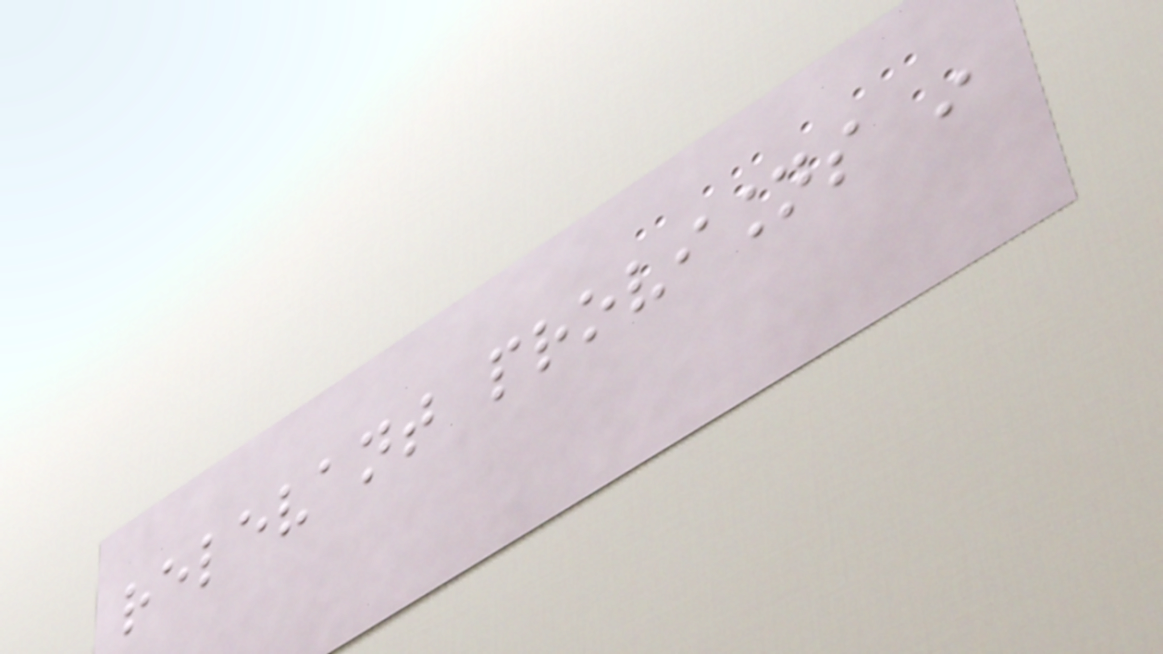relevant provisions in
